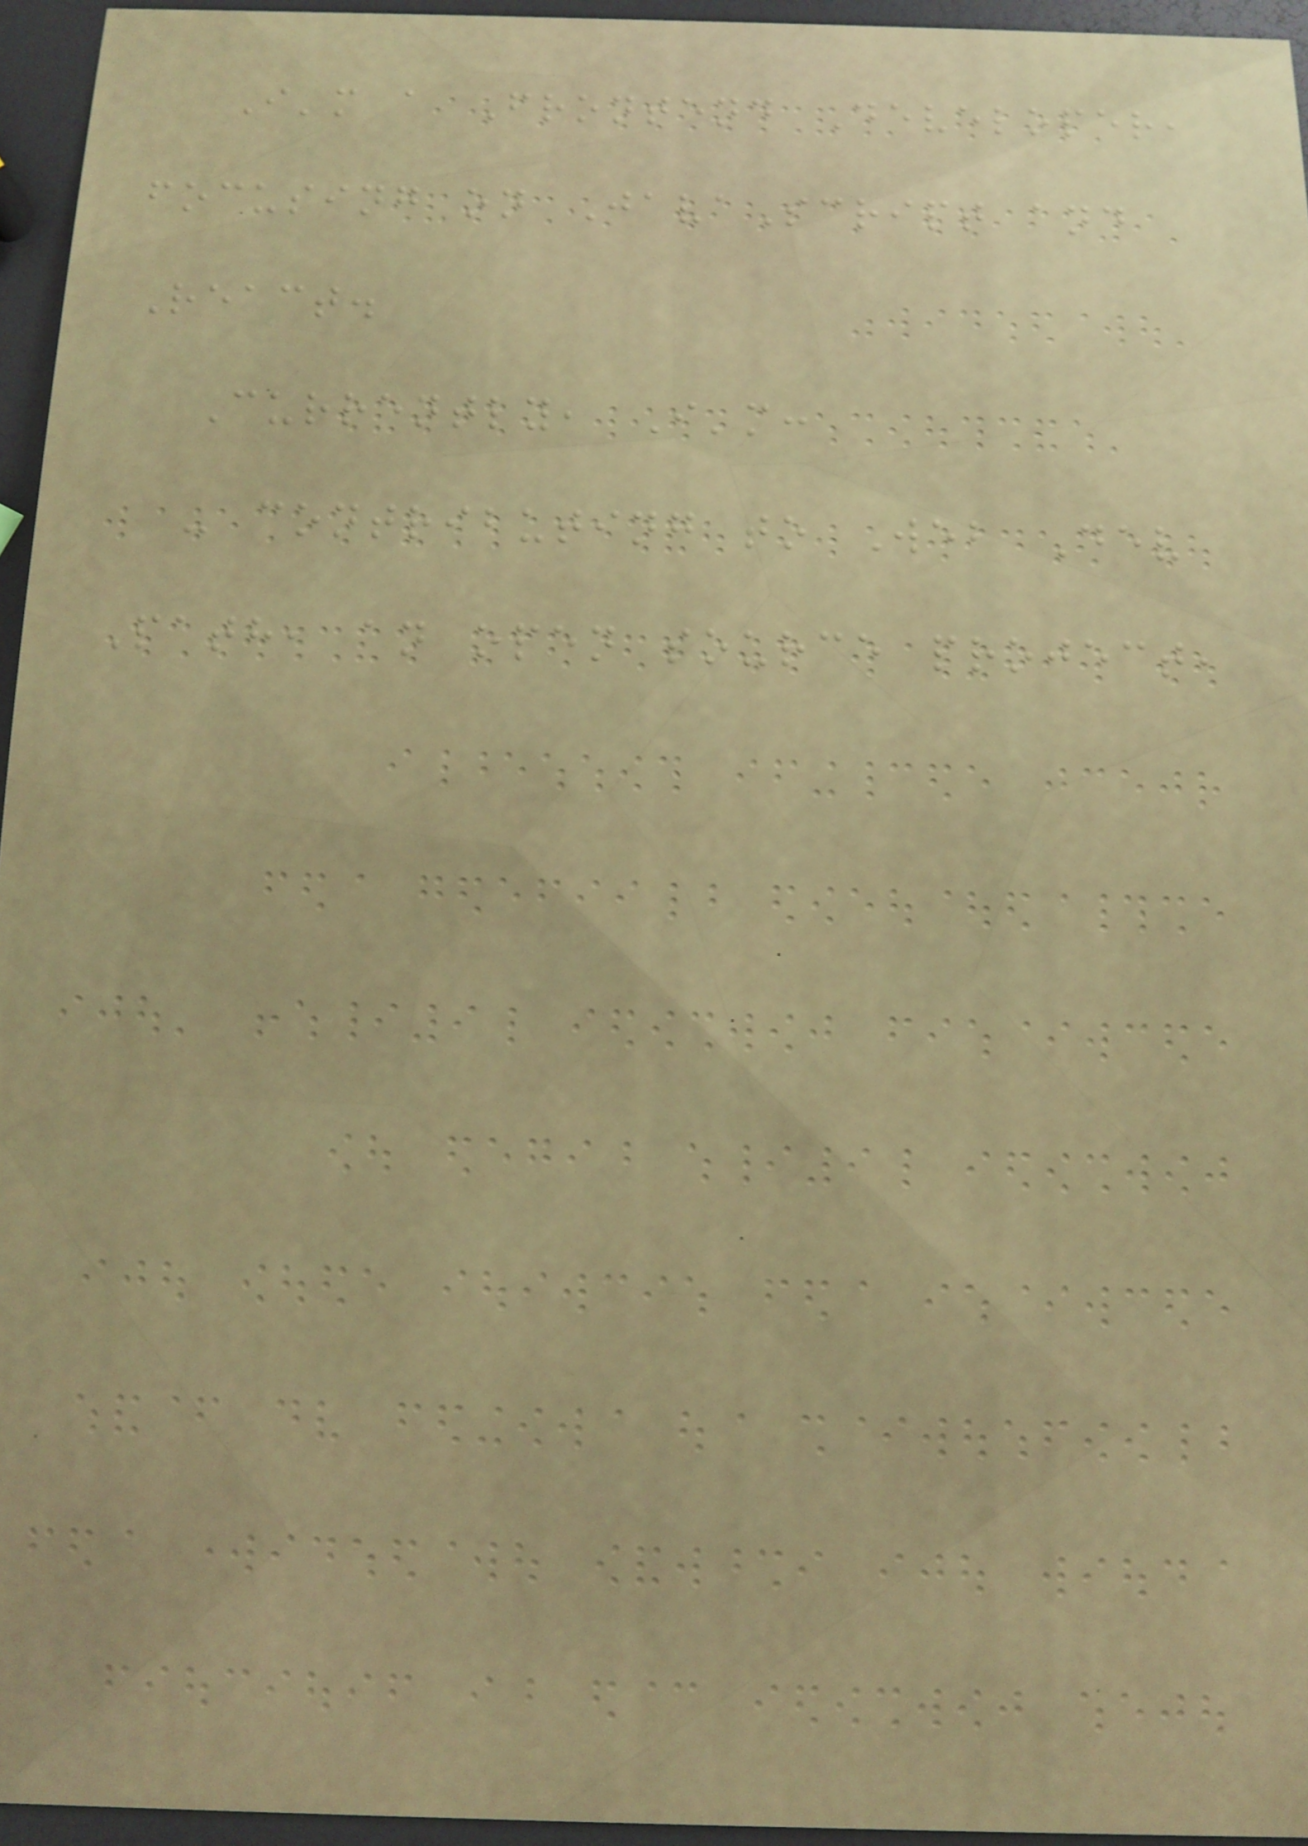I'm a Frontend Developer,
focusing on JavaScript and
React.
Currently, I'm:
- contributing to Web Dev
Path, an open source project,
